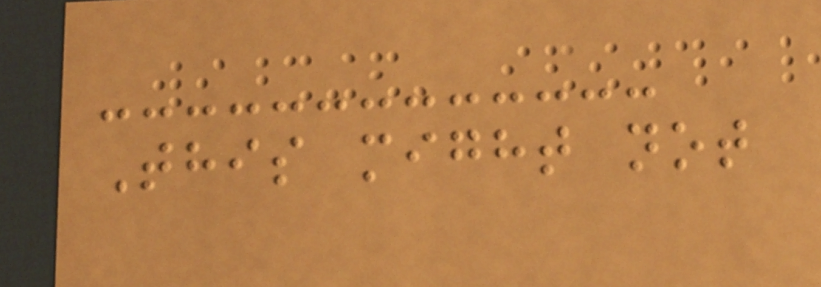This might not
